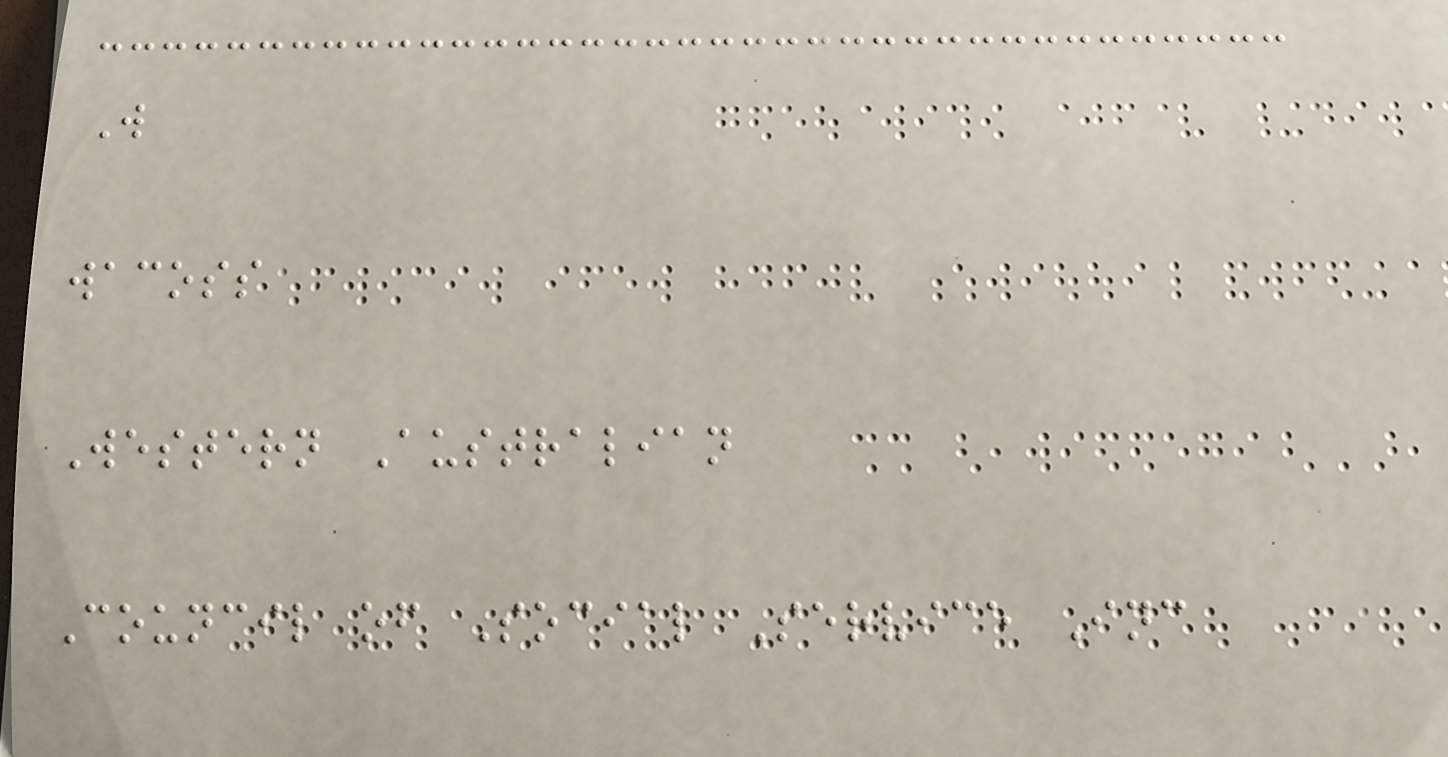W
wacoss
Western Australian
Council of Social Service Inc
